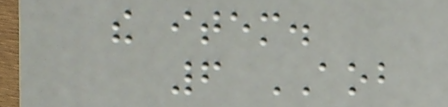the item.
6 AOB
